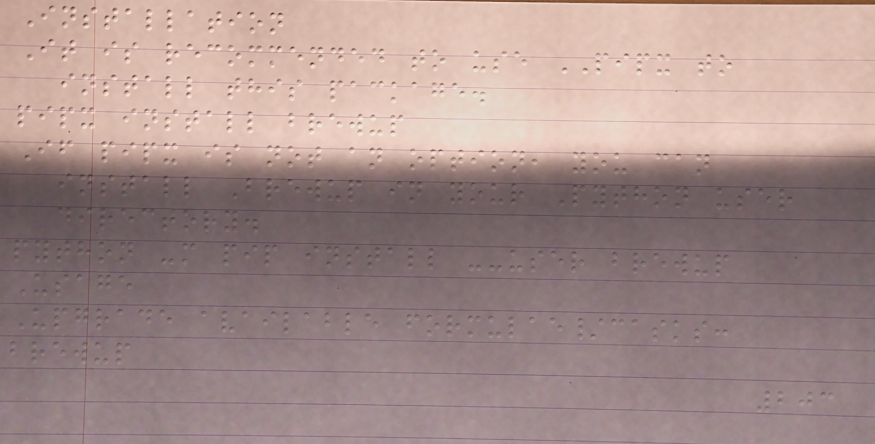Installation
It is recommended to use PIPX to
install this package.
pipx install brewup
If pipx is not an option, you can
install Brewup in your Python user
directory.
python -m pip install --user brewup
Usage
Upgrade available formulae/casks:
brewup
203
